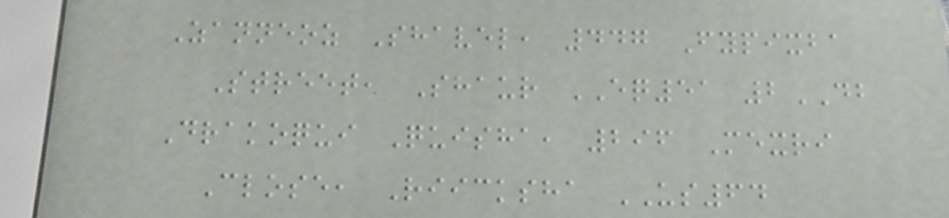Zanneoz Shavel, 447 Fypixba
Street, Shaur EQ51 2DB
Drakoqui Quisha, 296 Mexri
Close, Riicksha US64
